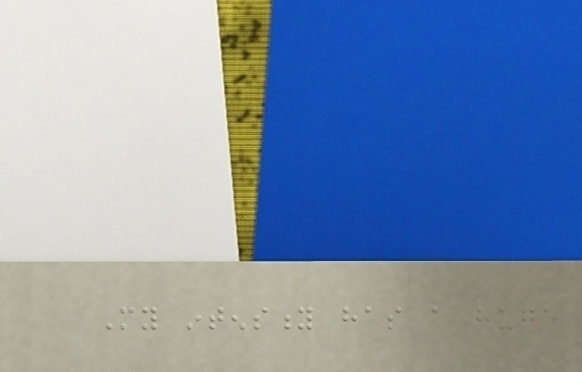My intensity has a huge
